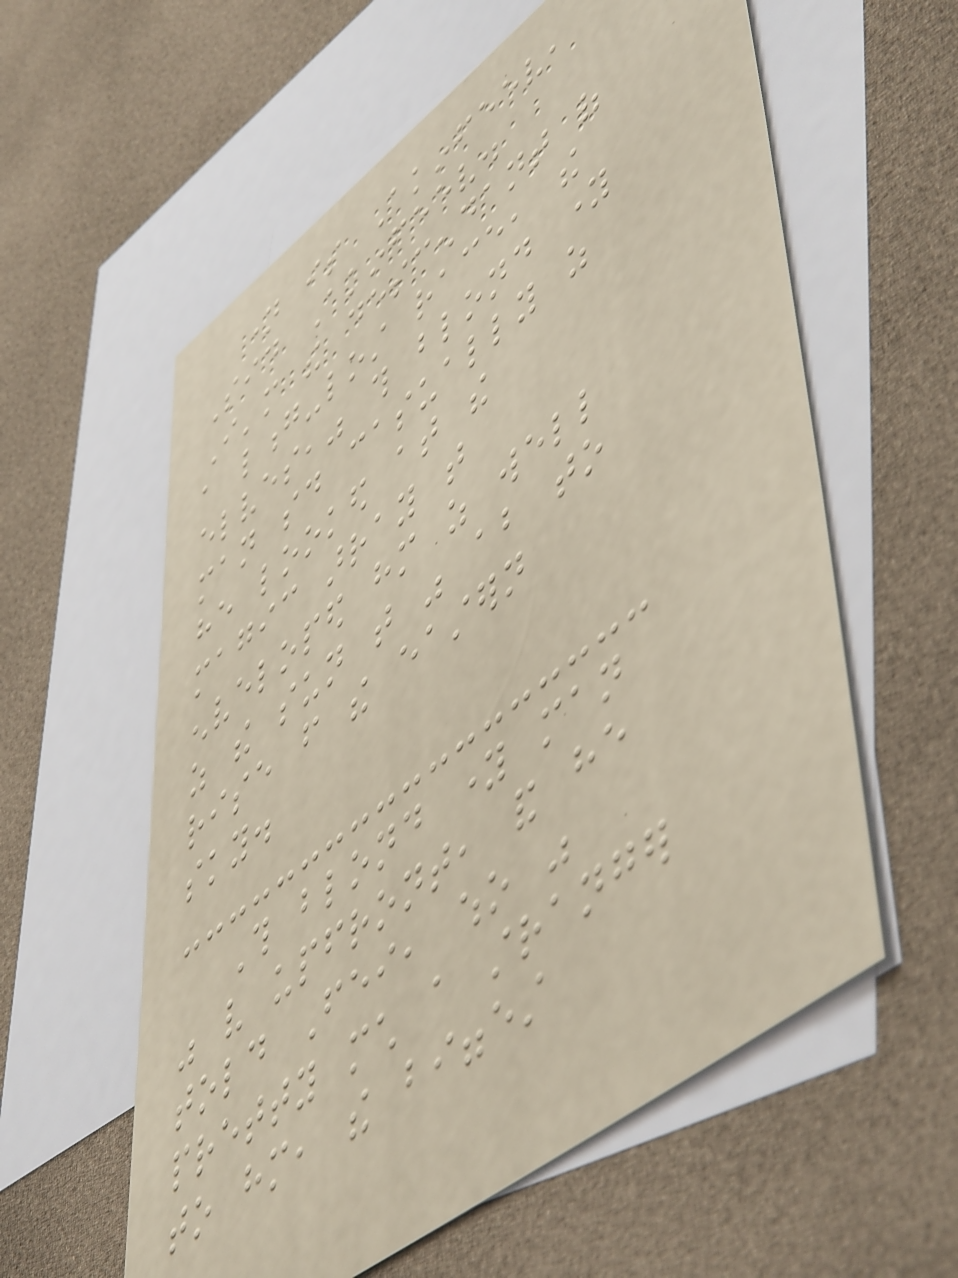name is Akinfeev,
Sid Akinfeev.
I'm the descendant of
a long-lost race, the
elves," this blond young
man said casually as
he looked at the
magic array that
enveloped him as well
as the sun that was about to
rise from the eastern
sky.
This blond young man
was very upfront, and he
told Fei, who was
pretty much a stranger
to him, the biggest
